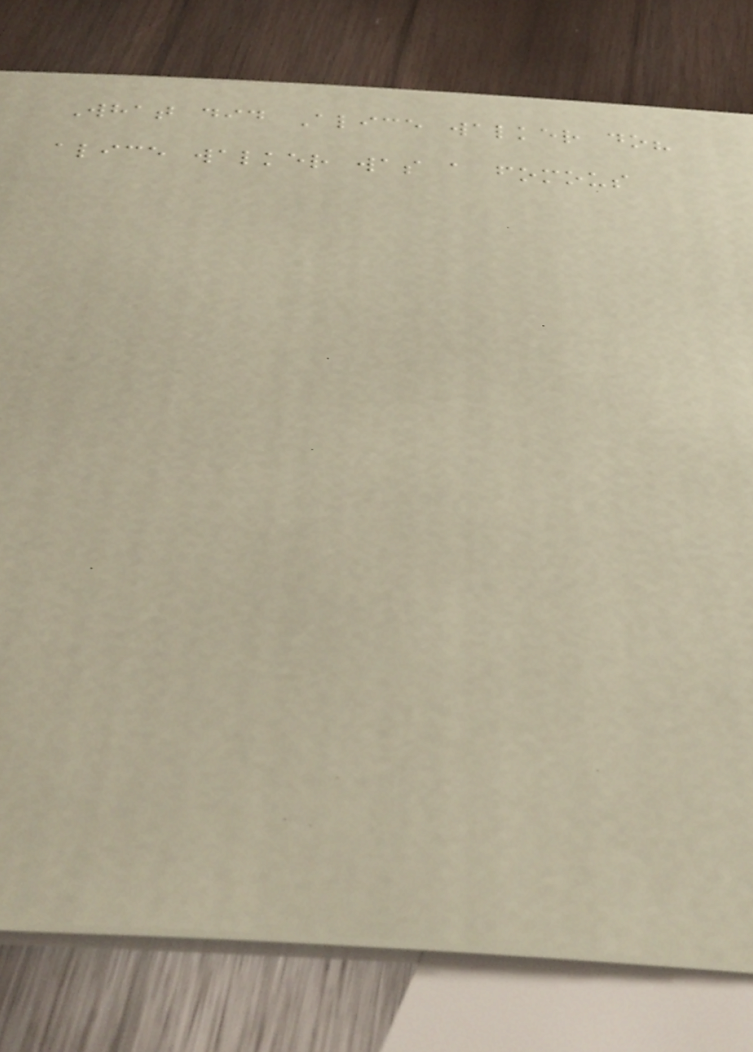What did Alice walker do?
alice walker was a fomous
